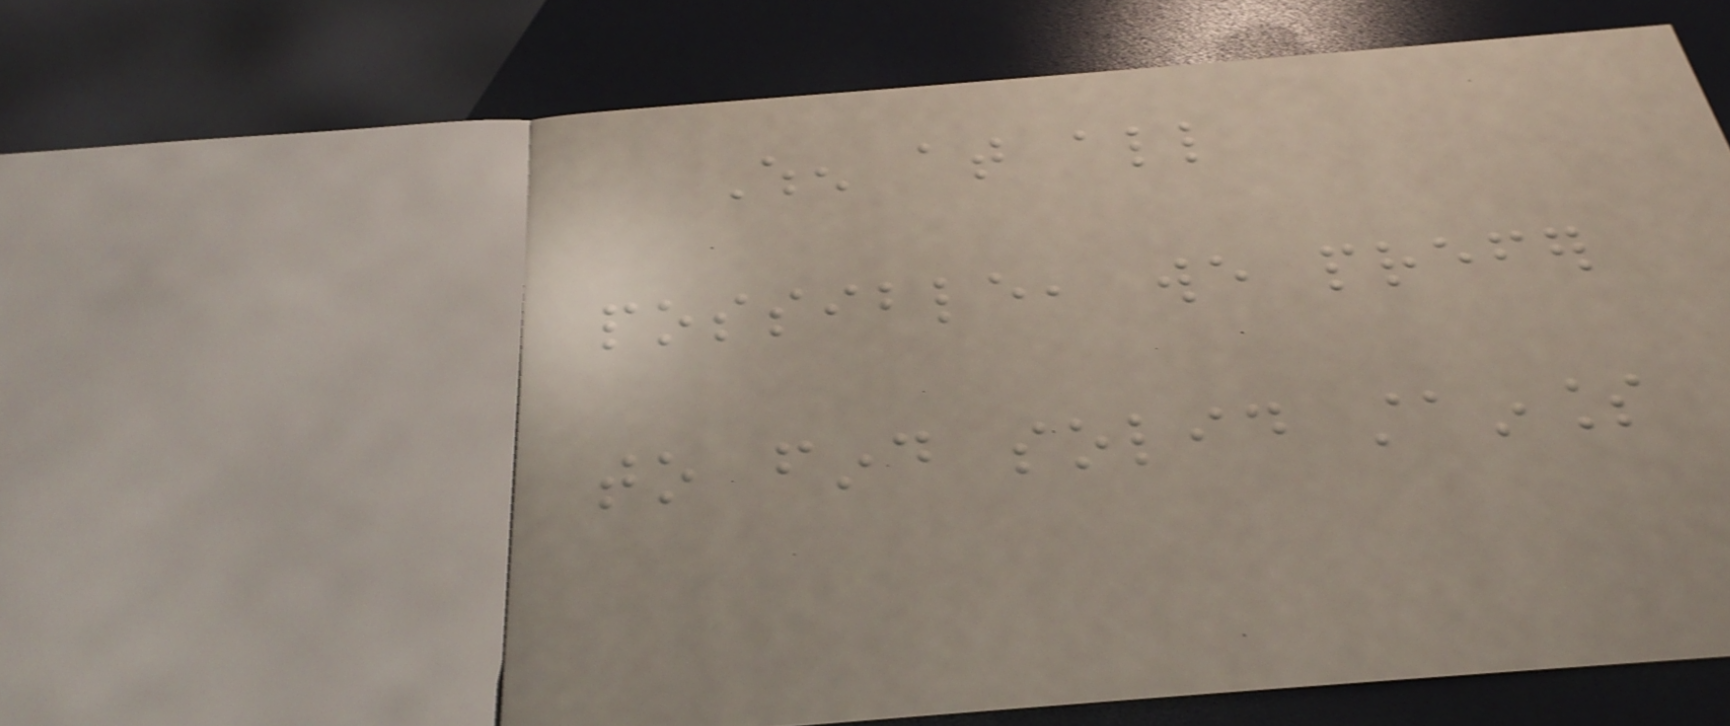When at all
possible, we prefer
to find solid stainless
